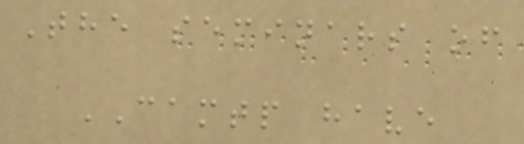The seminars of
CAMTP have
